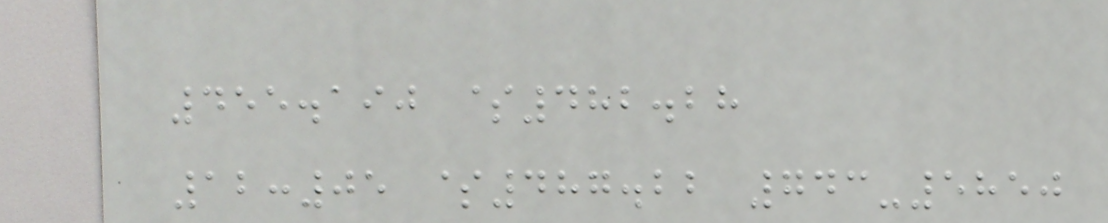455.190 $482.28
12:05 $487.22 743-5850
